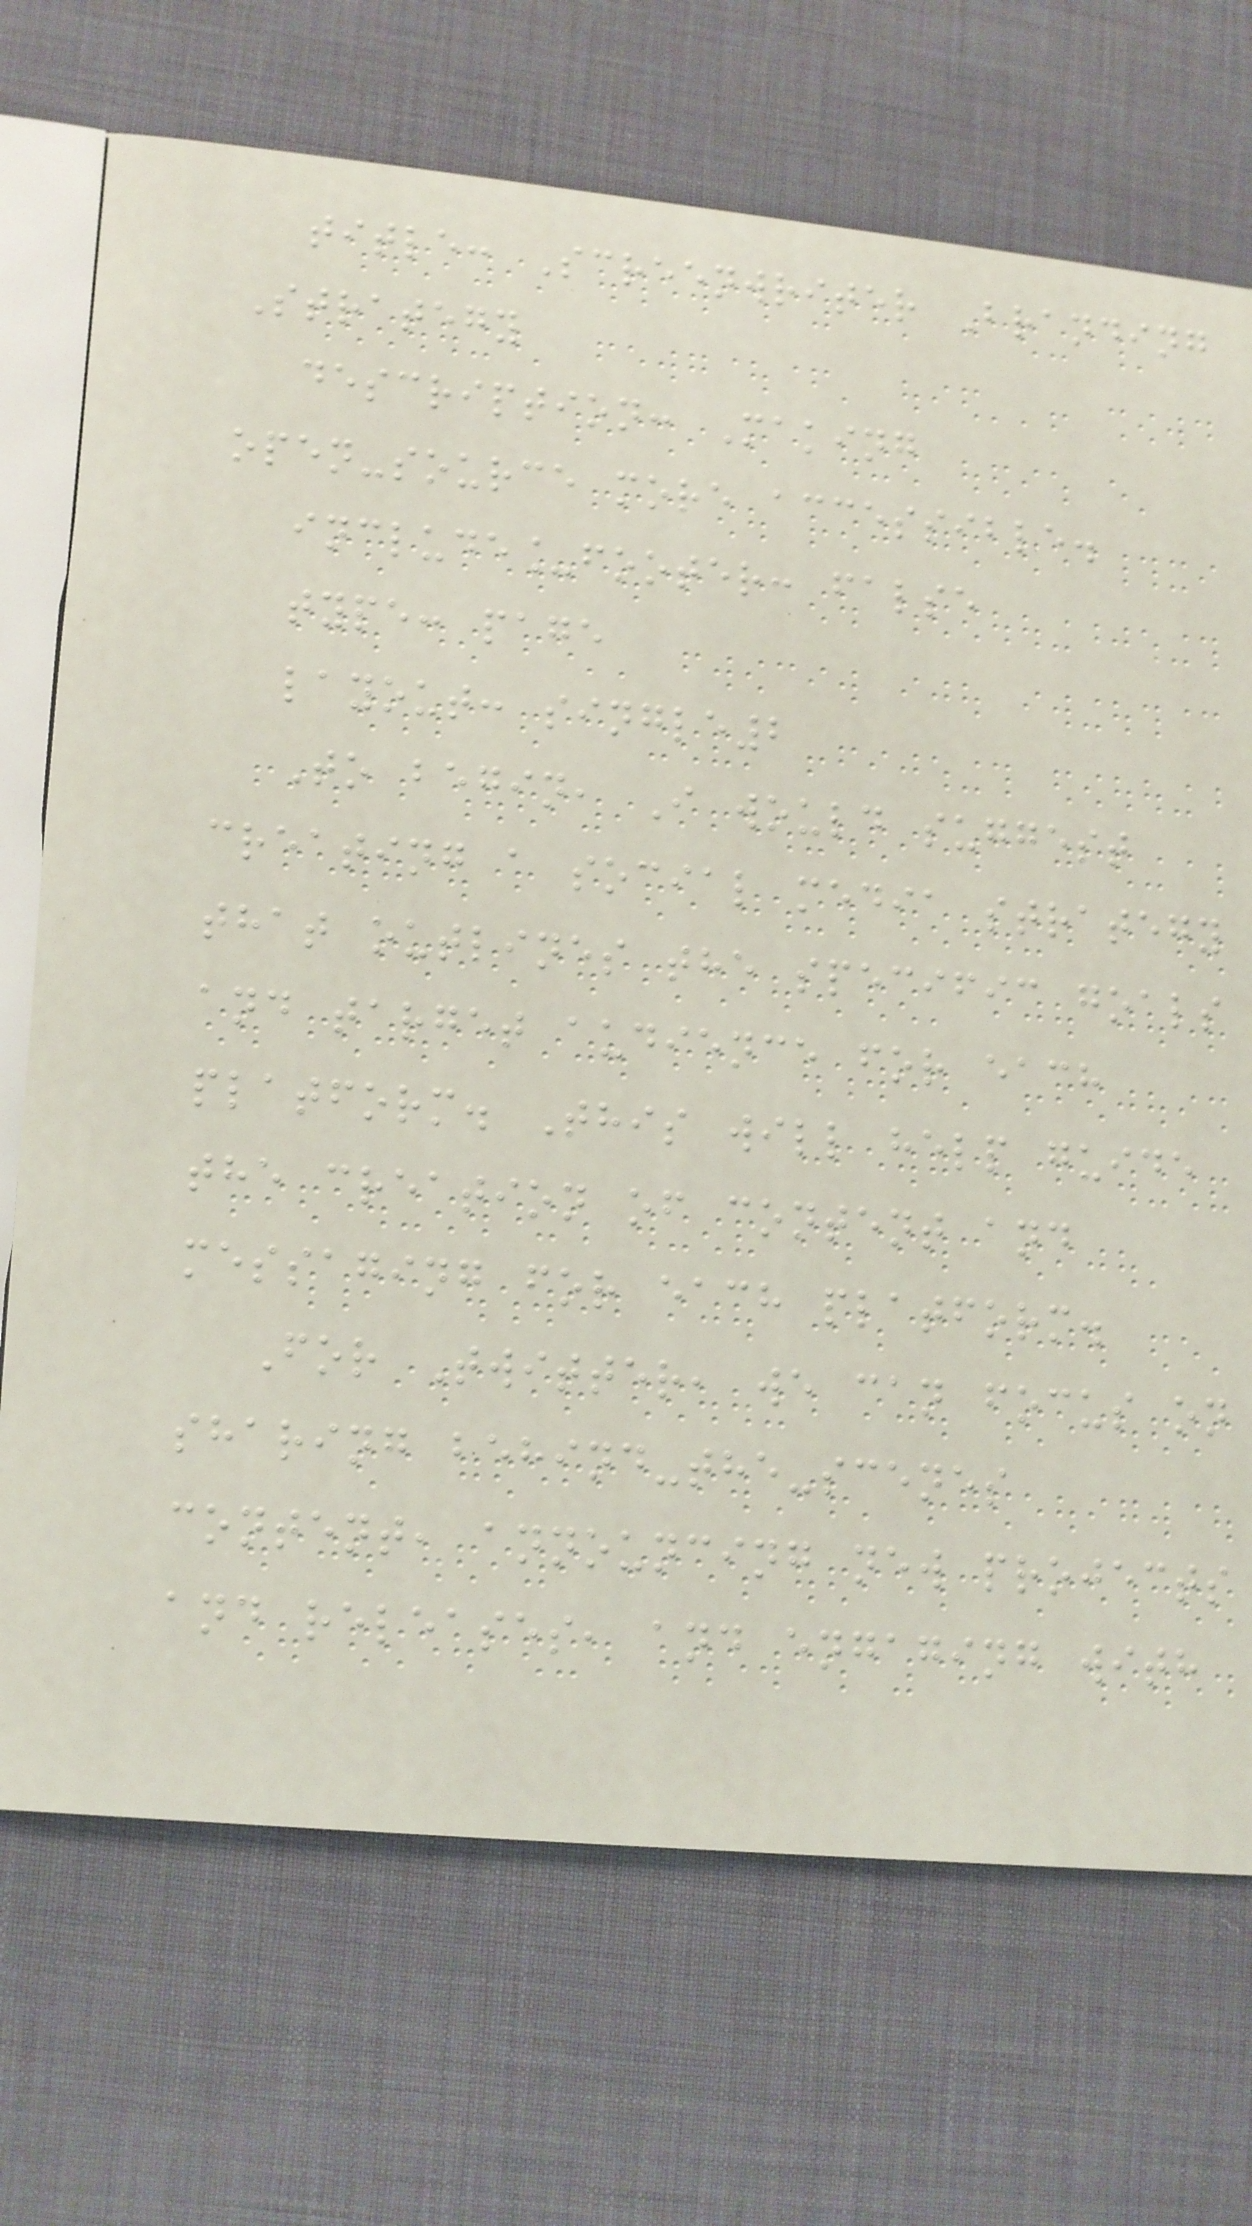title: Screenwriter Branding
Strategy
description: Making
open-source more accessible.
include_footer: false
type: page
layout: single2
To begin, I would suggest
creating a social media strategy
that outlines the specific goals
and target audience for each
platform. This will help guide
the creation of content and
messaging for each platform.
For Twitter, we can focus on
sharing behind-the-scenes
content, announcing new projects
and releases, and engaging with
